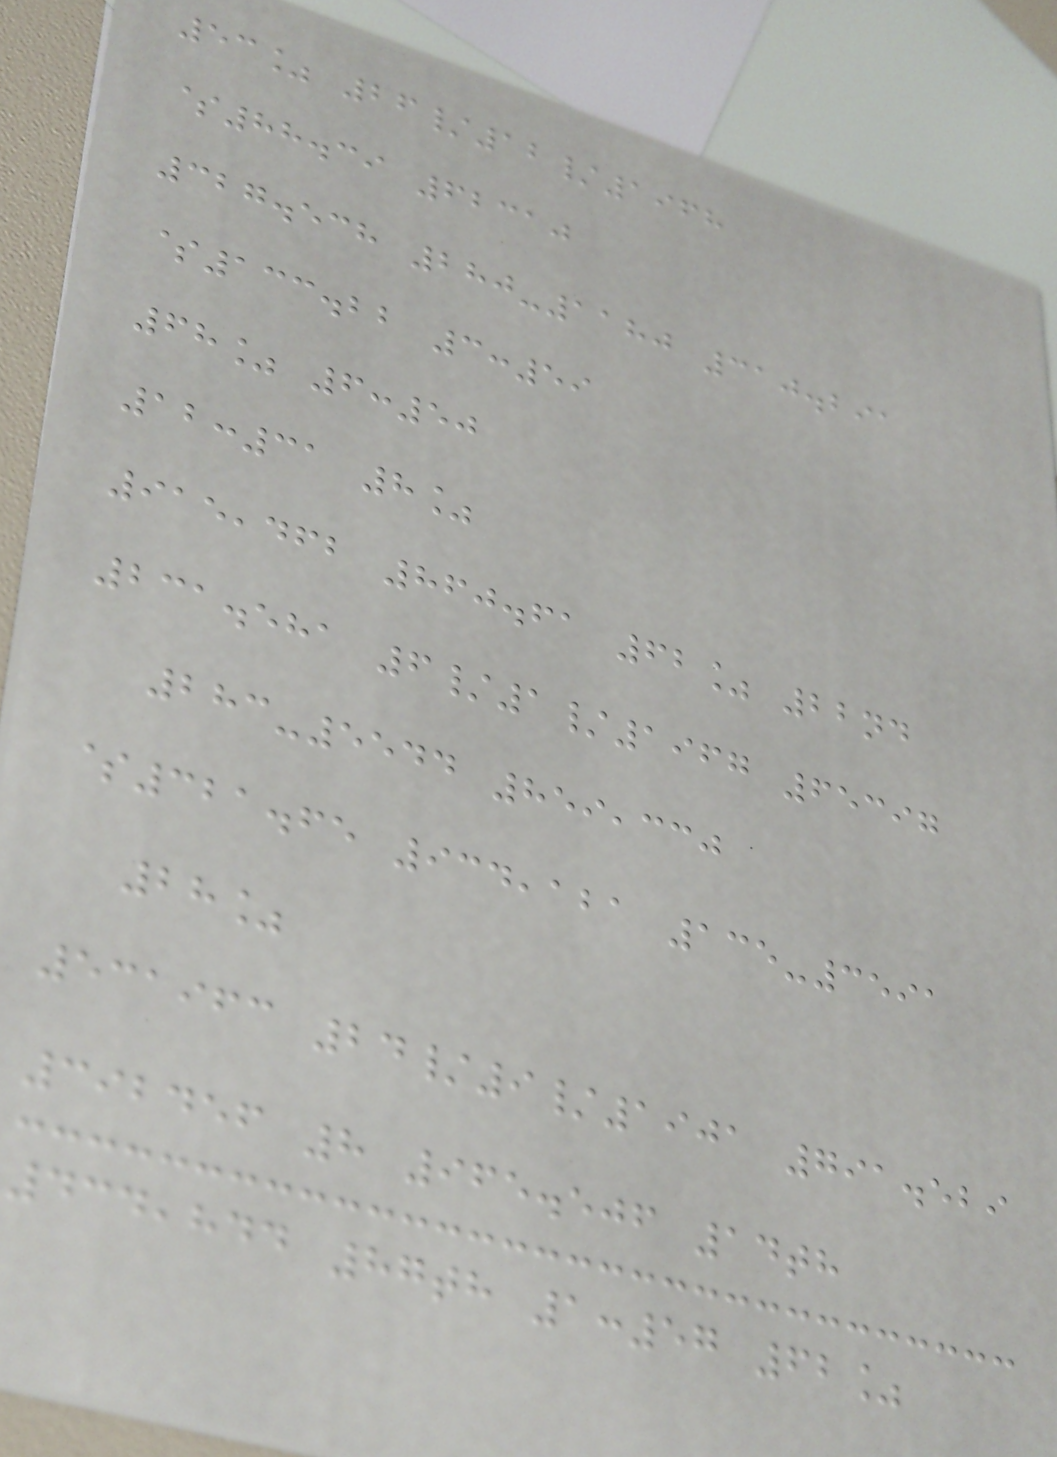53% 26/12/1968
$88.39 62310
327.538 280-1180 310.291
$133.22 3:59
68% 6:50
12:31 8%
915,462 860.61 62% 22nd
231.581 6/1/1967 65397
283-5544 859,330
$321.65 934,121 135-3591
28%
531963 24/9/1901 791.529
392456 8 965.506 14th
434,844 87th 1:57 62%
